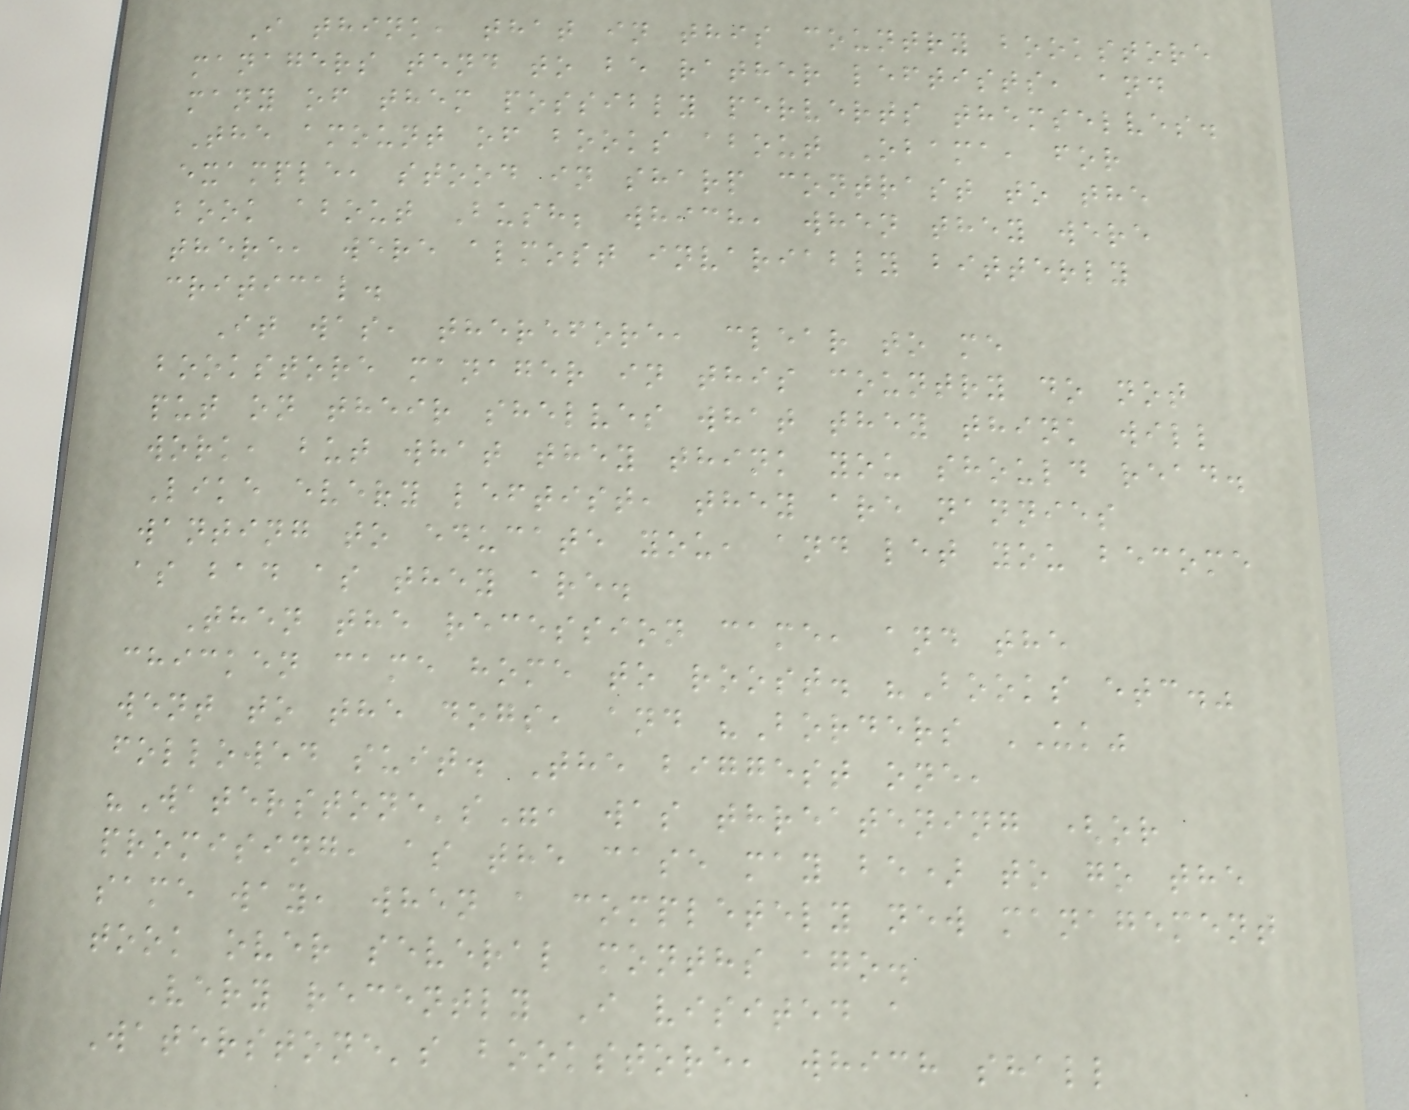I think, that in this country bookstore
managers tend to be rather leftists, and
many of them possibly perverts themselves.
The amount of books about Obama, for
example, stood in sharp contrast to the
book about Bush; which, when they were
there, were almost invariably bitterly
critical.
It was, therefore, clear to me
bookstore manager in this country do not
put on their shelves what they think will
work, but what they think you should read.
Like every leftist, they are nannies
wanting to educate you, and let you become
as bad as they are.
Then the recession came, and the
chicken came home to roost. "Books etc."
went to the dogs, and "Borders UK"
followed suit. The biggest one,
"Waterstone's", was threatening (or
promising, as the case may be) to go the
same way, when a completely new management
took over several months ago.
Very recently I visited a
Waterstone's bookstore, which shall
